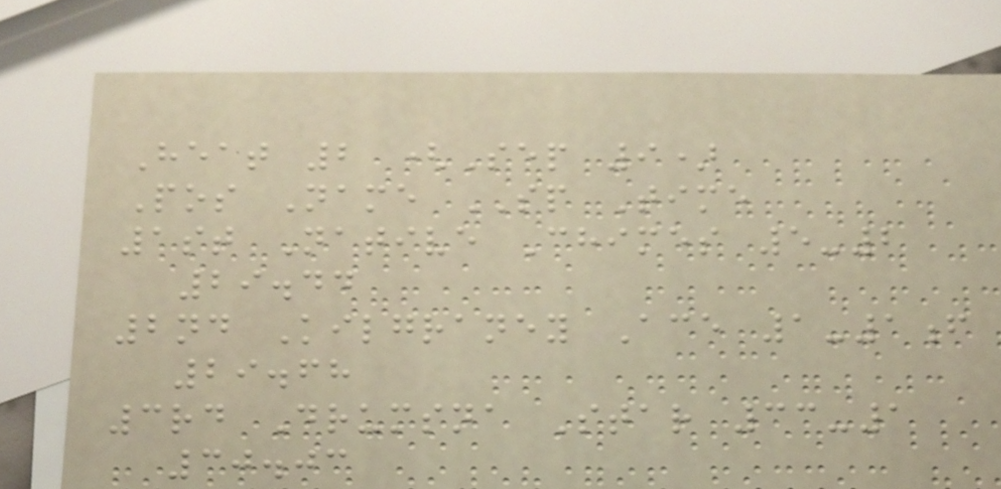Heat 2 (Sep 9)
Pos Name SP Time
1st Native Chimes 5-2
29.44
2nd Kilgraney Ace 1-1f
29.68
3rd Drumsna Star 33-1
30.03
